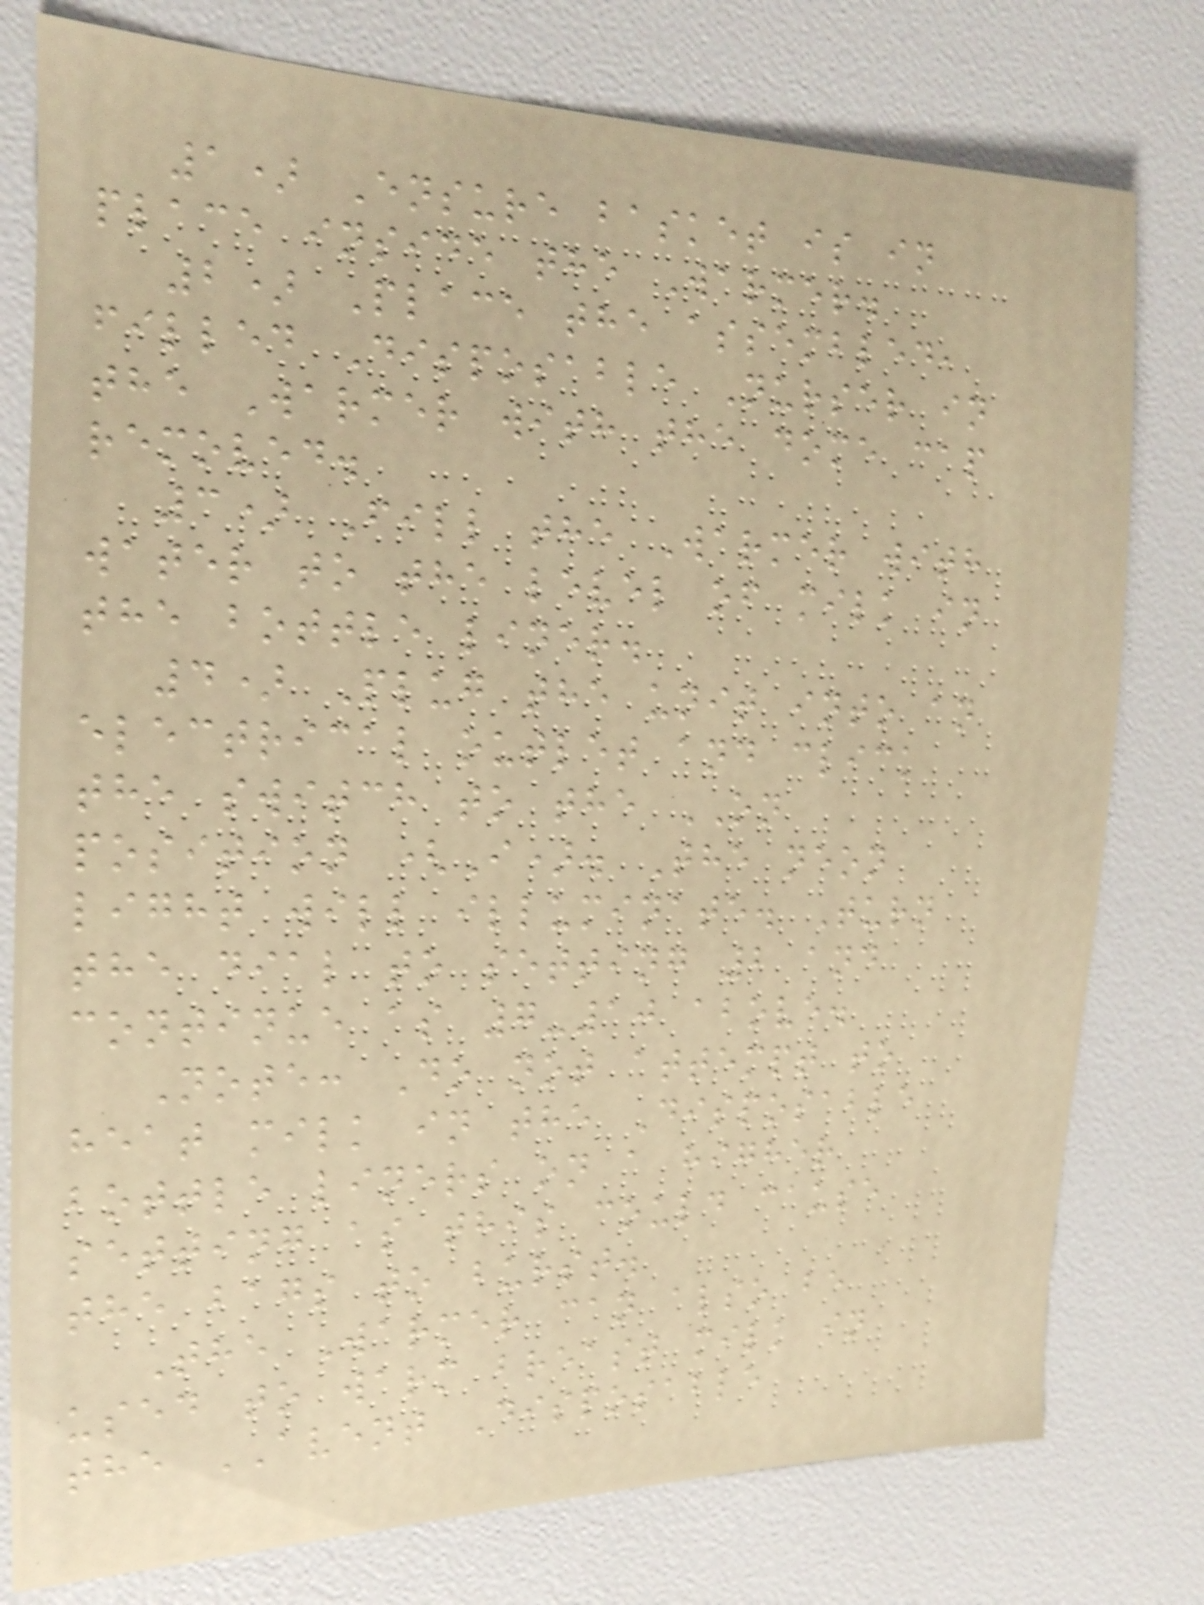1) Ensure basket is in
place inside the Warmer.
2) Place the assembled,
filled Disposable Nurser in
the Warmer with the dome cap
removed.
3) Fill the Warmer with
water to the level of milk in
the bottle liner.
4) Plug the unit into an
electrical outlet and click
the switch to the ON
position (I). The neon
light will illuminate. Turn
the dial to setting 2 and
continue as 7-10 above.
Note: Do not attempt to
heat milk in the Disposable
bottle liners on a higher
setting as this could cause
the bags to burst.
The Warmer can also be
used to warm breast milk in
the AVENT Disposable
